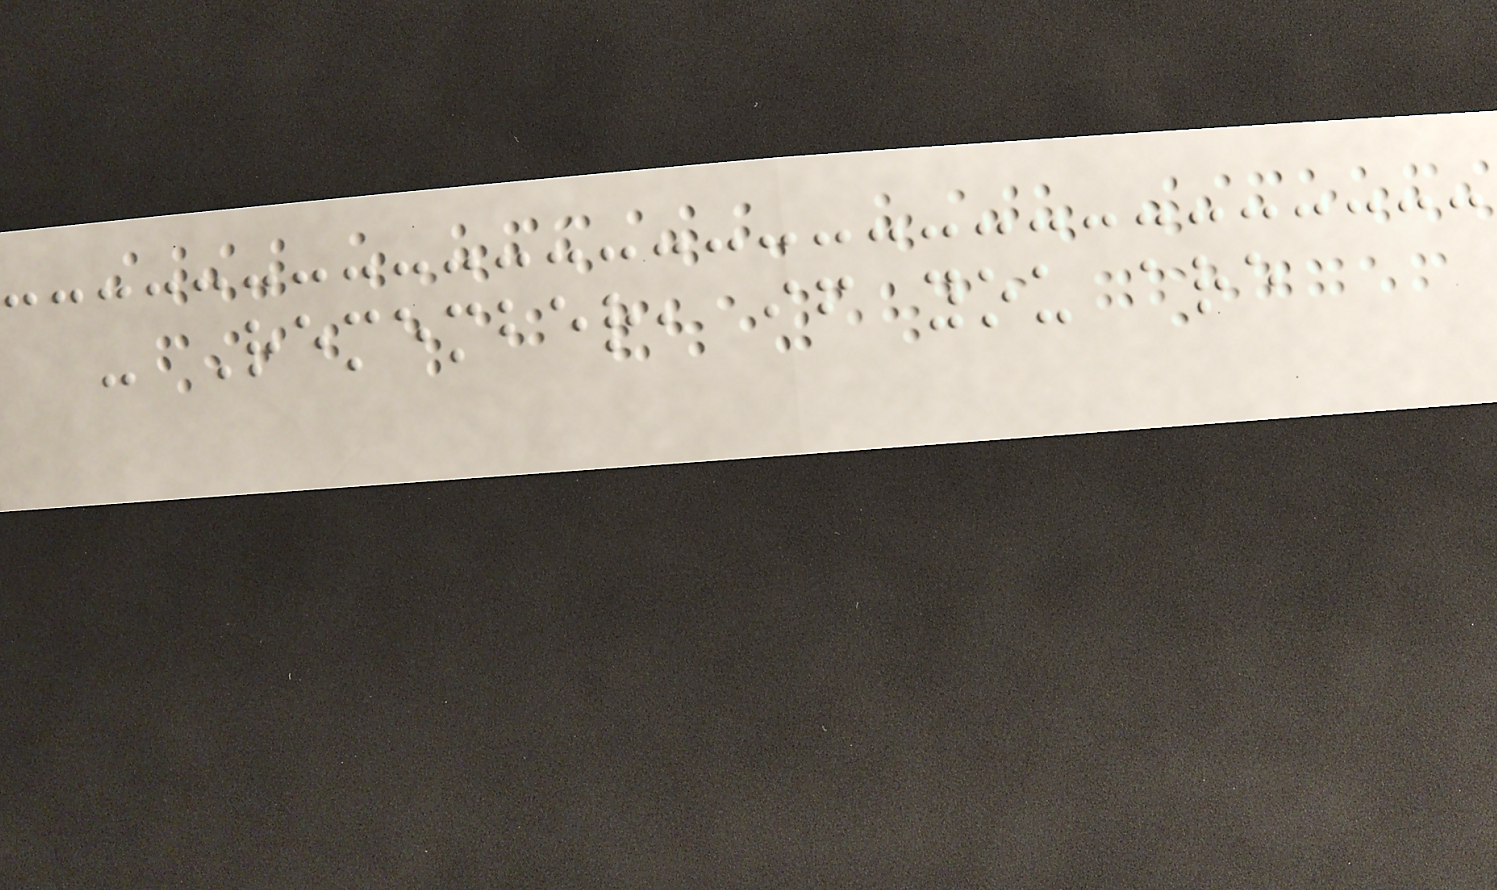- Remember, if you are
